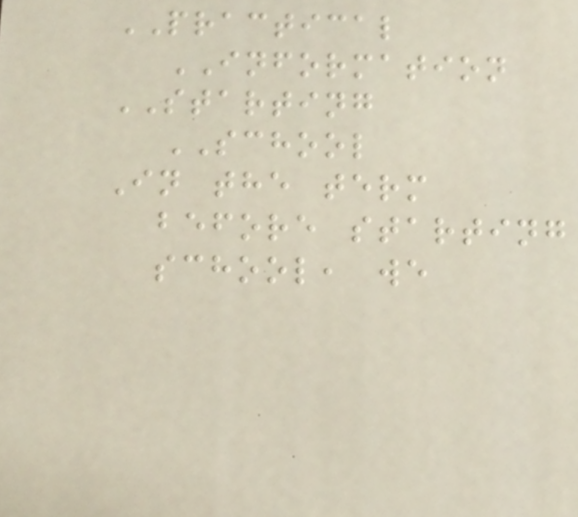PRACTICAL
INFORMATION
STARTING
SCHOOL
In the term
before starting
school, we
